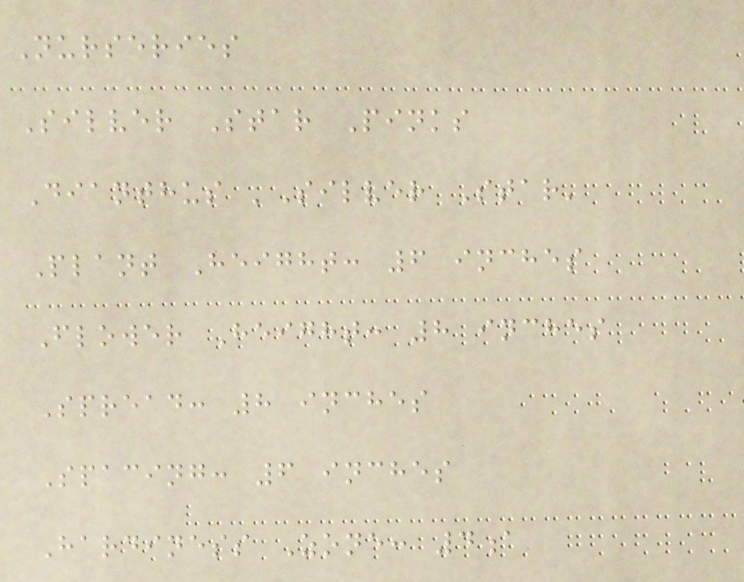Nurseries
Silver Star Pinks
Dianthus 'Silver Star'
Plant Height: 6 inches
Flower Height: 8 inches
Spread: 8 inches
Spacing: 6 inches
Hardiness Zone: 4a
